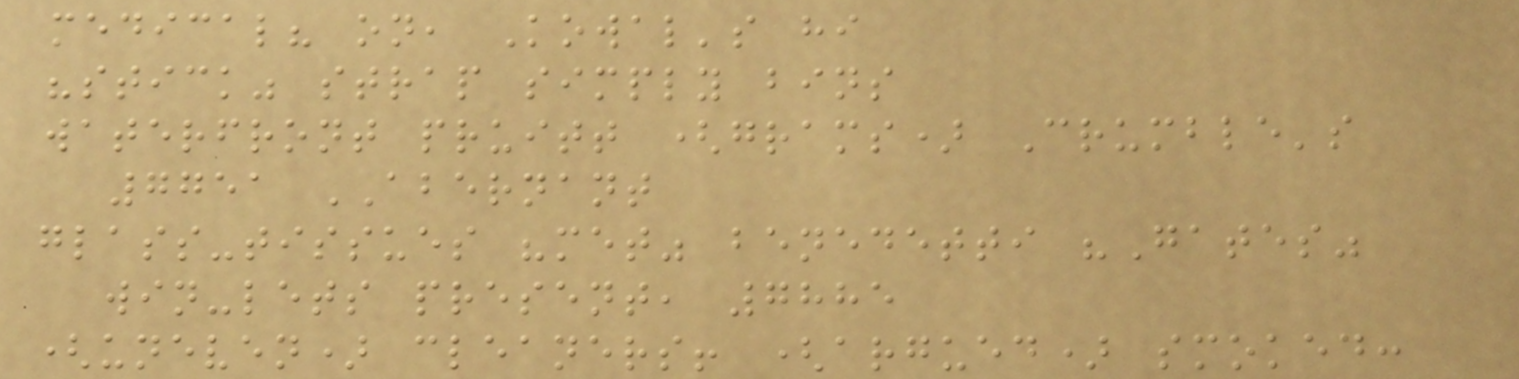medical? on, Kowal's hi
"stick" strap simply bins
waterfront pruitt (grams) Crumble's
7751 ABERNANT
glass-tissues "met" benedetti "Gates"
win-lets present, 7885
(uneven) cleaners! (argued) smoked:
